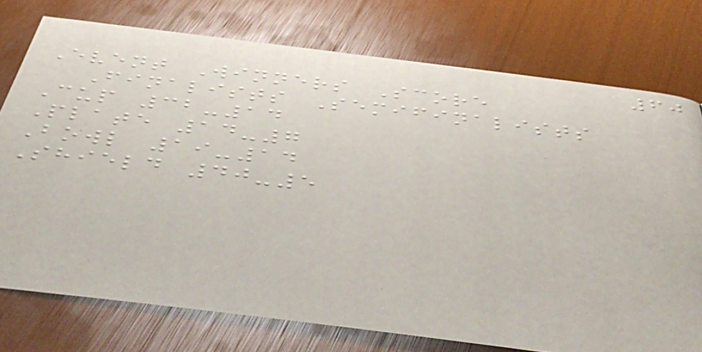60
Event Winners Score
Finalists Semifinalists
Cup 32-14
Plate 14-7
Bowl 19-14
Shield 40-5
